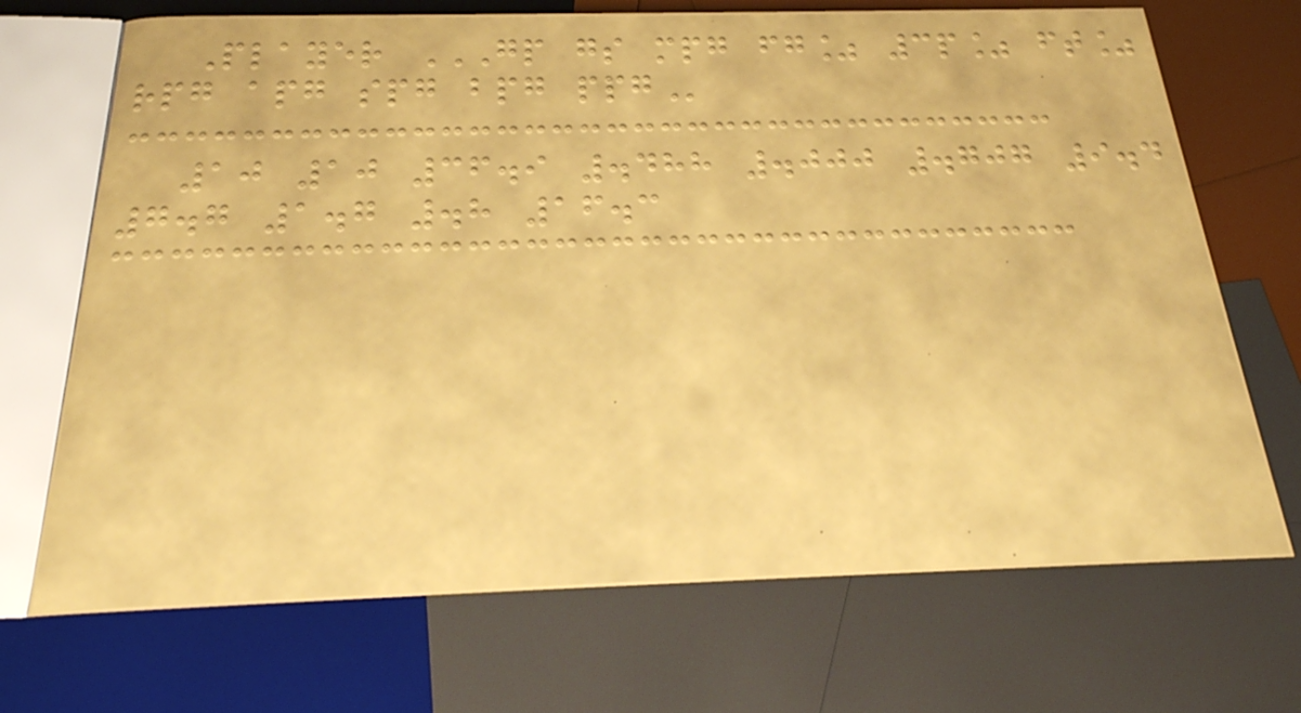Player GP GS MPG FG% 3P% FT%
RPG APG SPG BPG PPG
10 10 36.9 .488 .000 .707 9.4
7.7 1.7 .8 16.3
